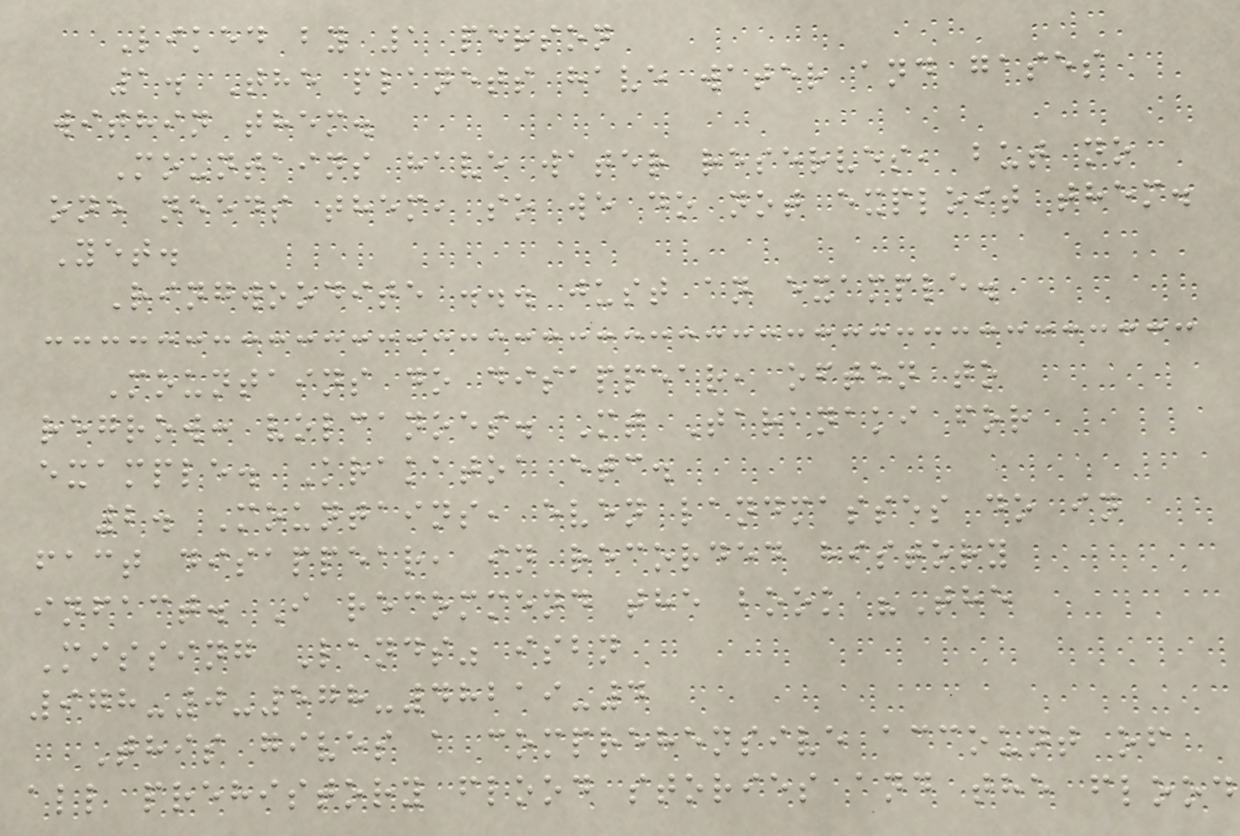Liked by 1 person
1. The planets have water and gases
within them.
Mountains have water reserves, but no
one needs them, so we do not exploit them.
Yet.
Ringwoodite ... just an example.
Mountains do disappear, often to
regrow: volcanoes. Mt Taranaki for
example. Krakatoa etc.
2. Mountains, even landmasses do in
fact disappear, in recorded history
infact. I recommend the book "The
Missing Lands" isbn
978-0-578-48219-4
This gives a comprehensive account of
all prehistory flood stories and the flood
